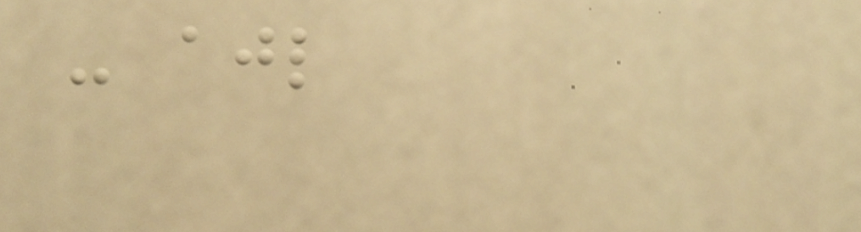- ajl
